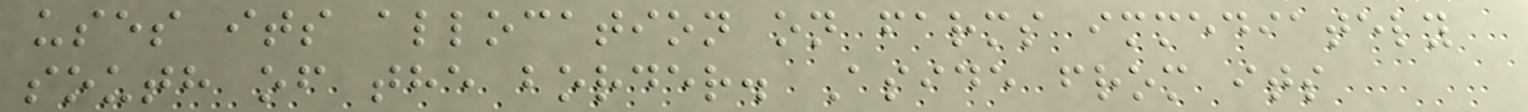uses its allocation on farms immediately
south of the border. Aside from its
